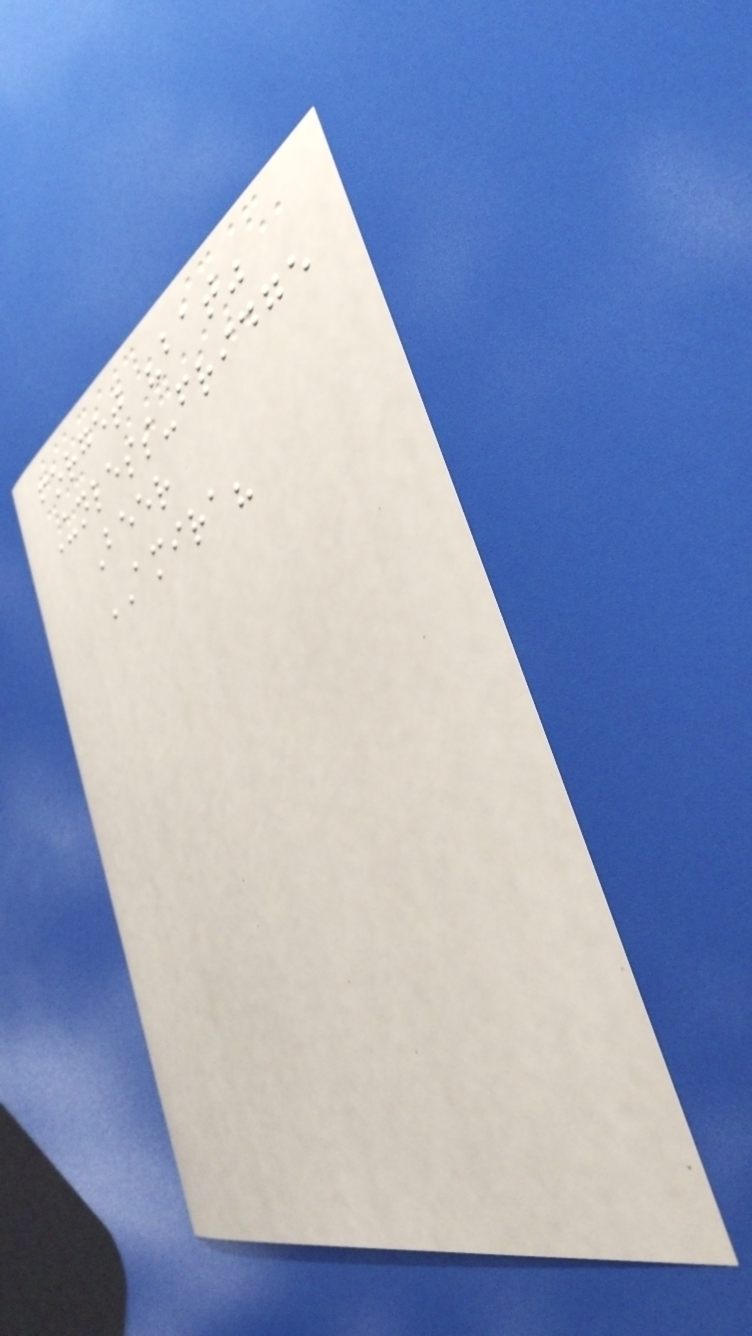forget "bat"
Unless-fridge
Beer
AMIRA?
